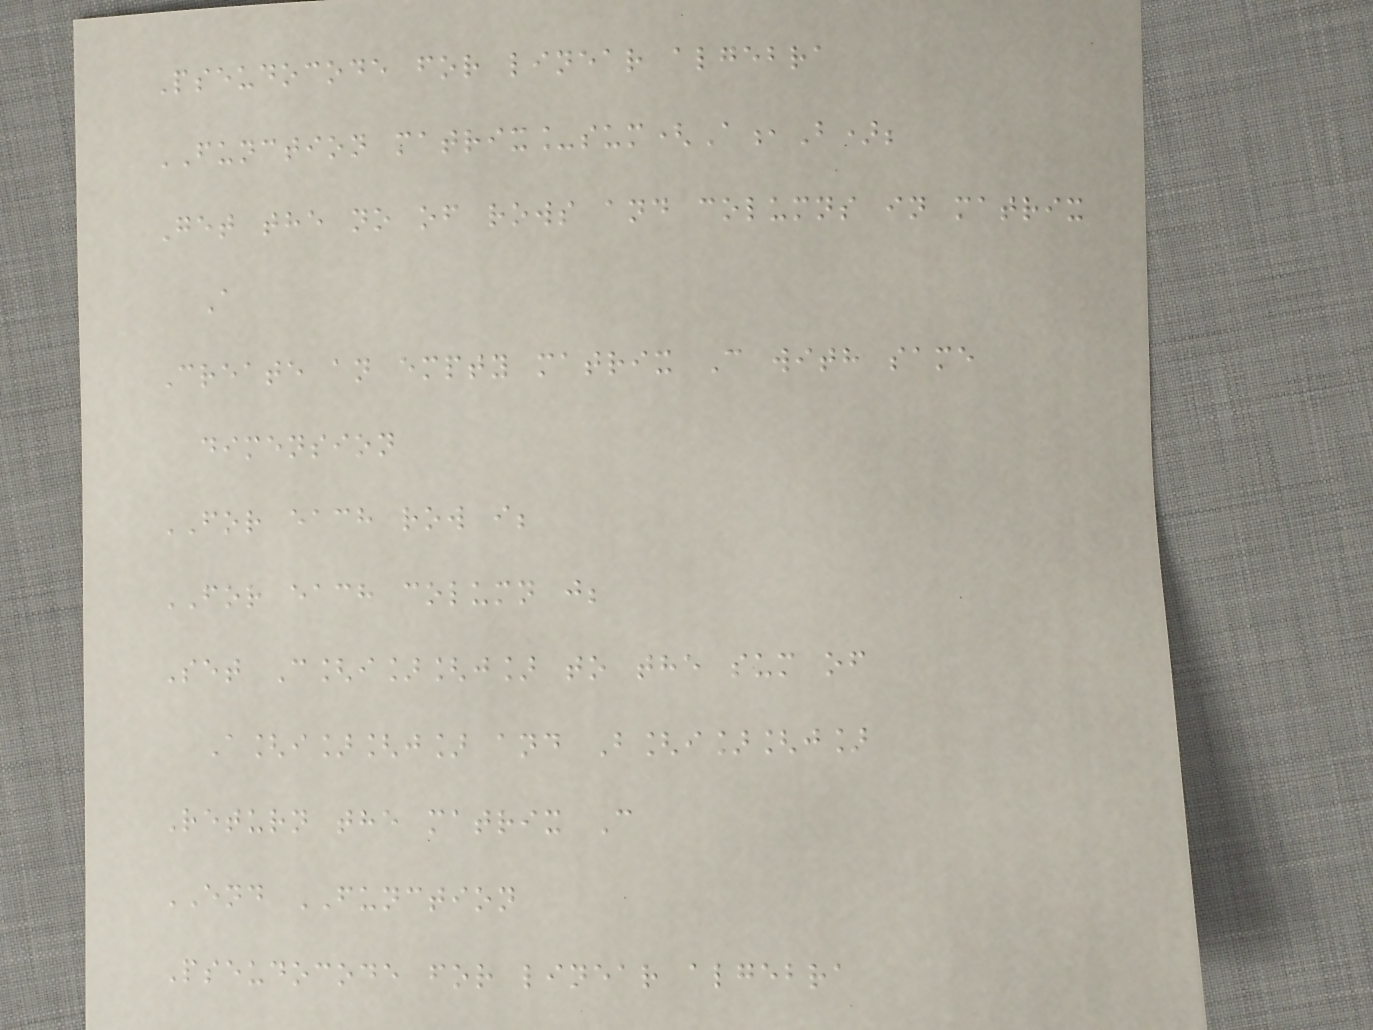Pseudocode for linear algebra
FUNCTION matrix_sum(A,B);
Get the no of rows and columns in matrix
A
Create an empty matrix C with same
dimension
FOR each row i;
FOR each column j;
Set C[i][j] to the sum of
A[i][j] and B[i][j]
Return the matrix C
END FUNCTION
Pseudocode for linear algebra
